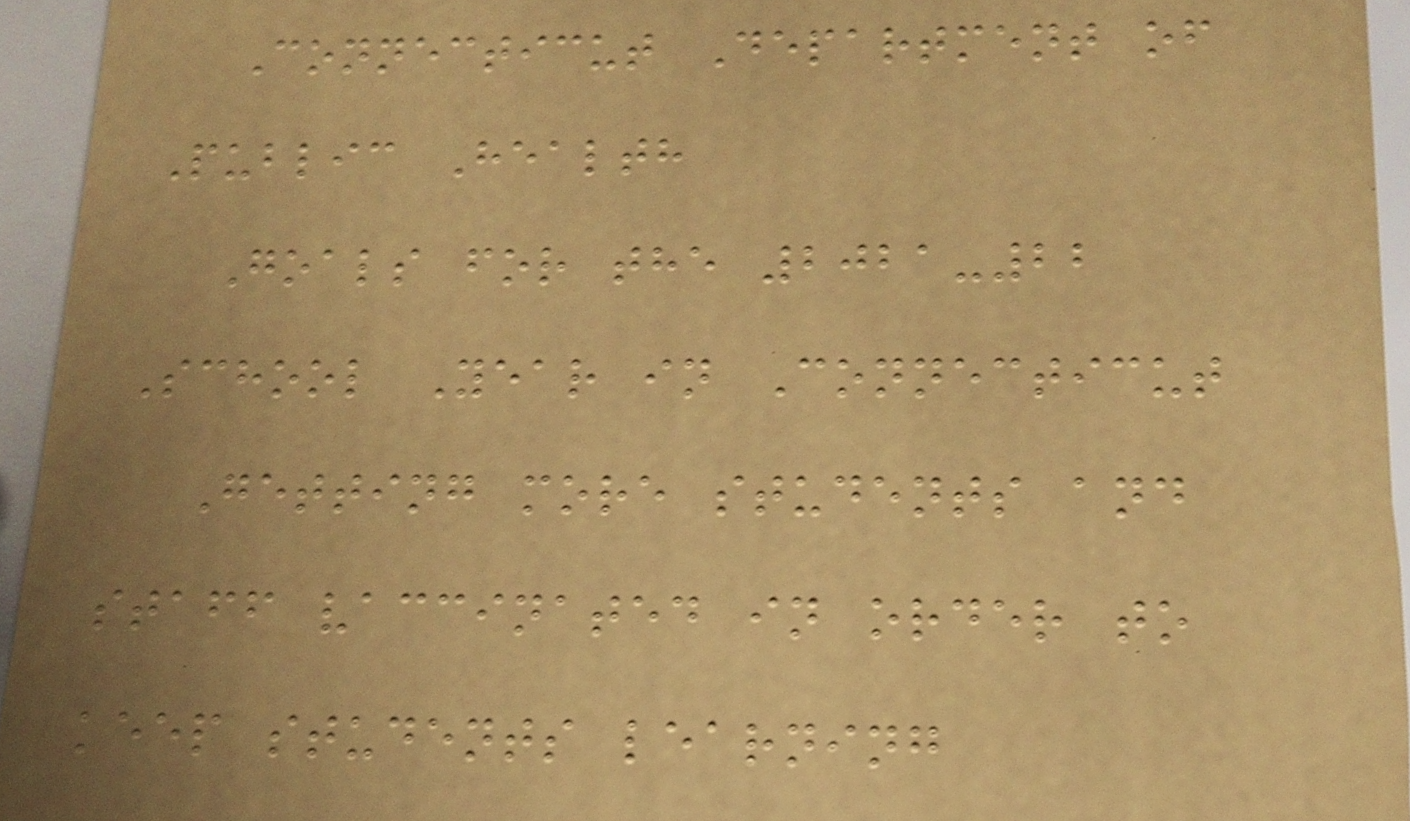Connecticut Department of
Public Health
Goals for the 2021-22
School Year in Connecticut
Getting more students and
staff vaccinated in order to
keep students learning
